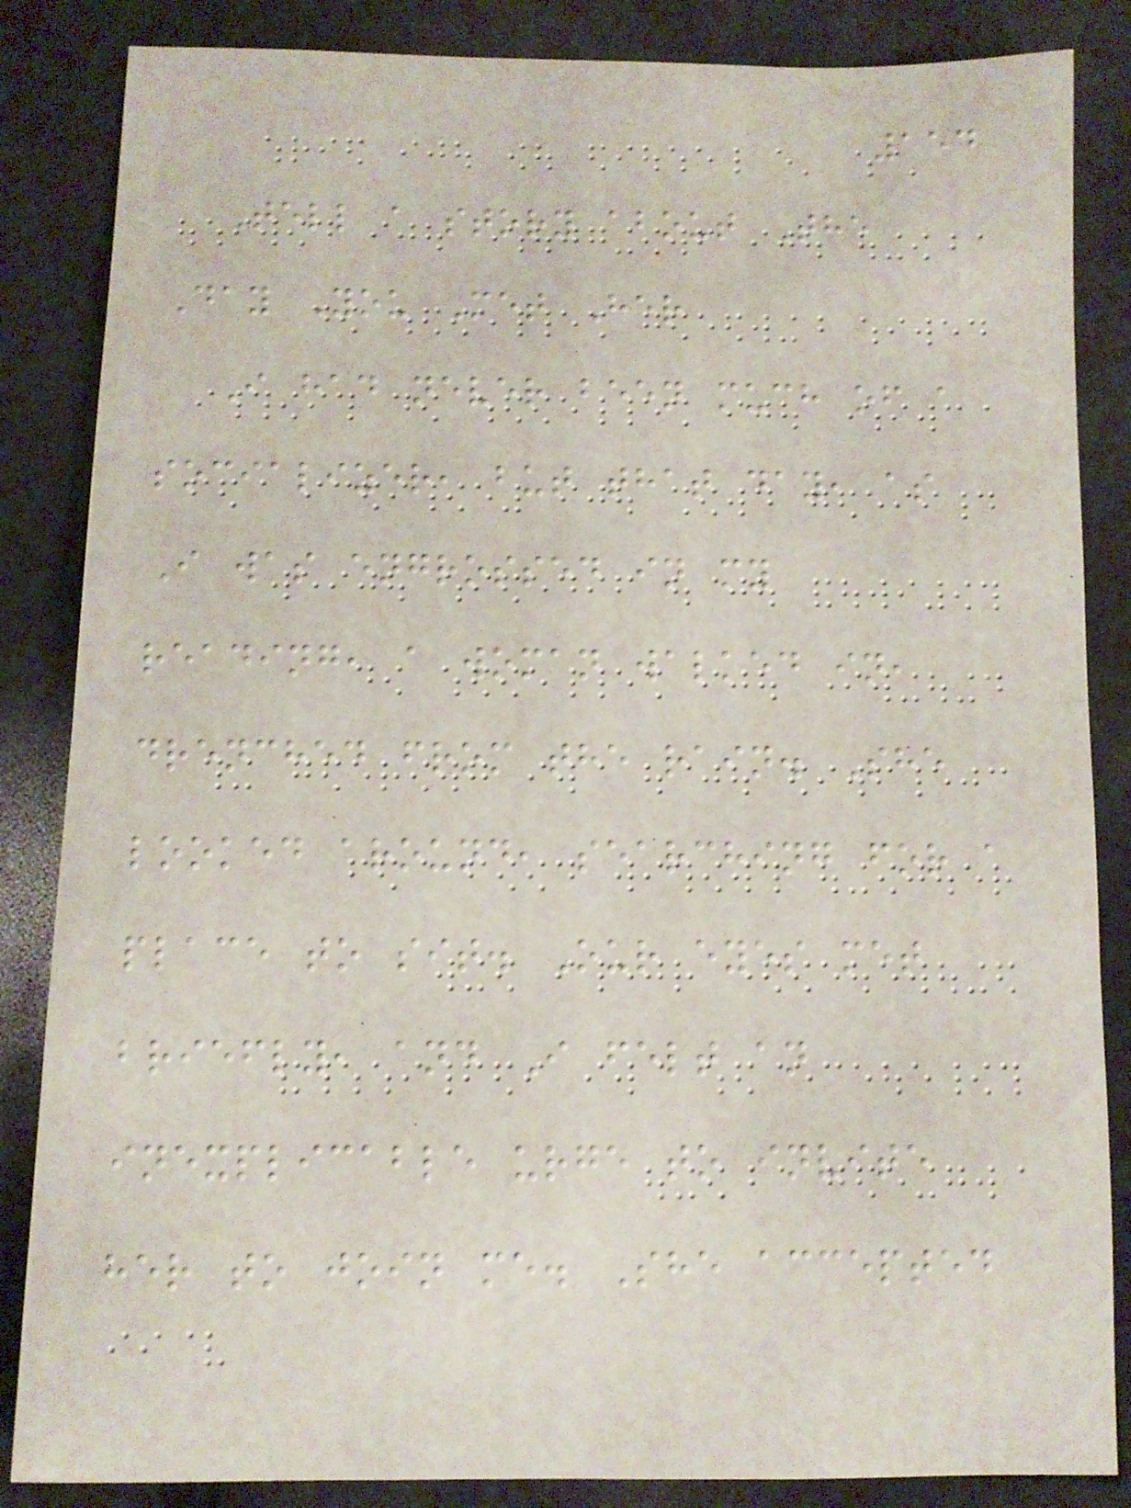154
Tell a story about The
Day You Met Her
I had never been much of a
socializer, but that day, as
I was engrossed in my
reading, a woman walked in,
drenched from the rain. She
looked around, searching for a
place to sit. Our eyes met
briefly, and I felt an
inexplicable urge to invite
her to join me. She accepted
